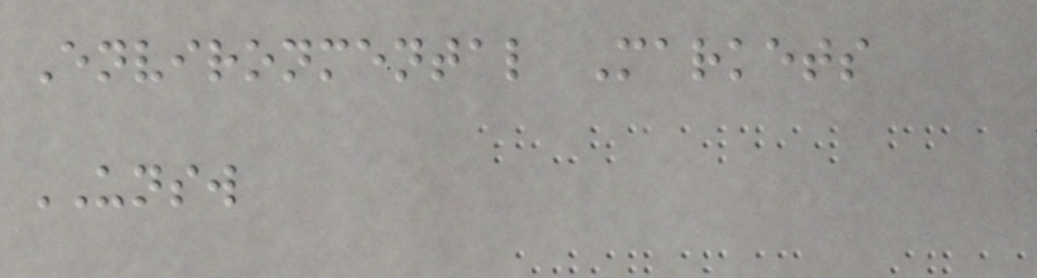Environmental Markets
UNSW
